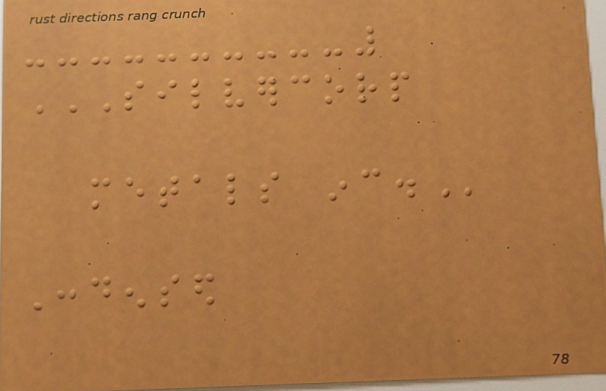SILVERCORP
METALS INC.
Condensed
